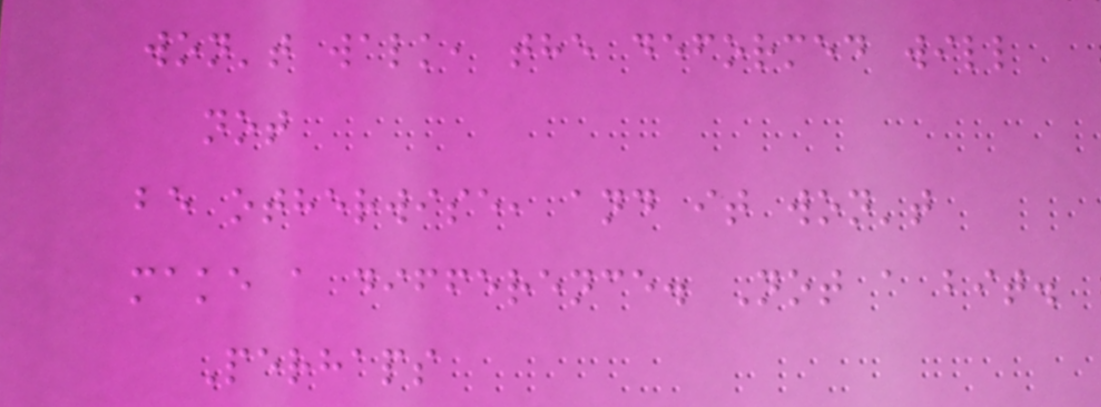won't walk, the deformed will
not
be otherwise, and it won't
make a difference. Not a bit.
Perhaps
